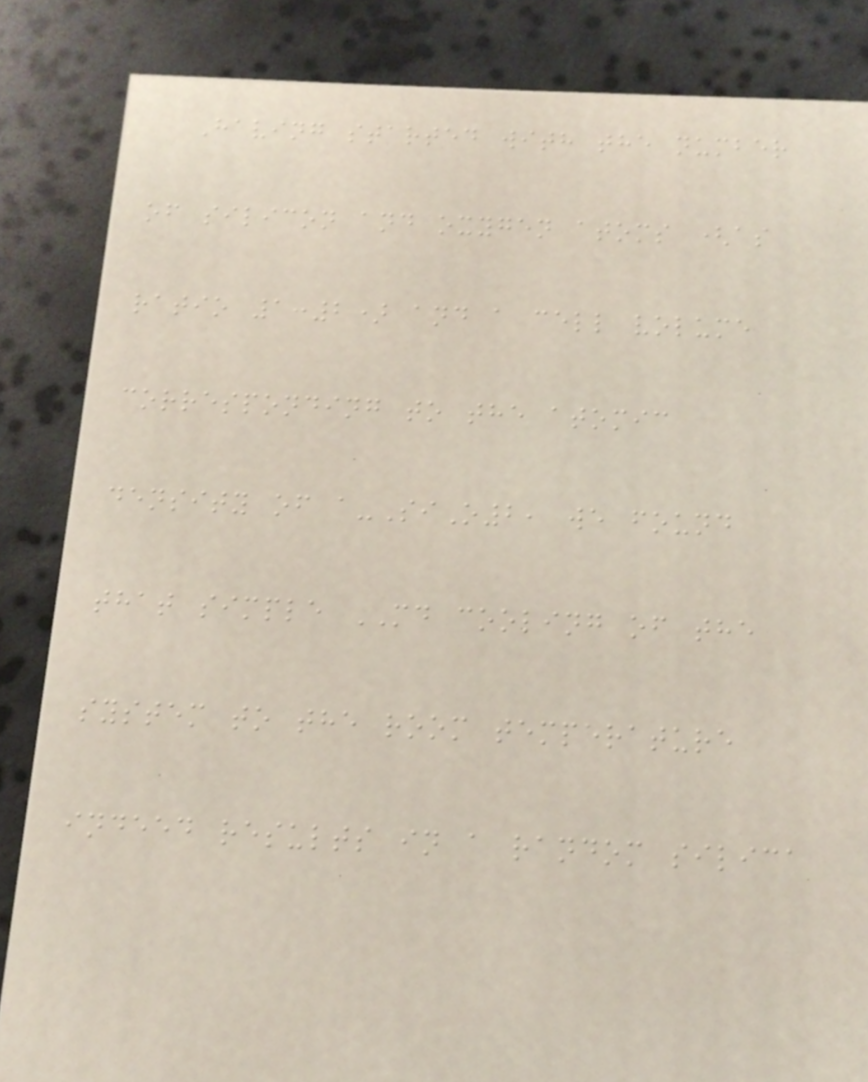Having started with the number
of silicon and oxygen atoms (as
ratio 1:2) and a cell volume
corresponding to the atomic
density of a-SiO2, we found
that simple MD cooling of the
system to the room temperature
indeed results in a random silica
